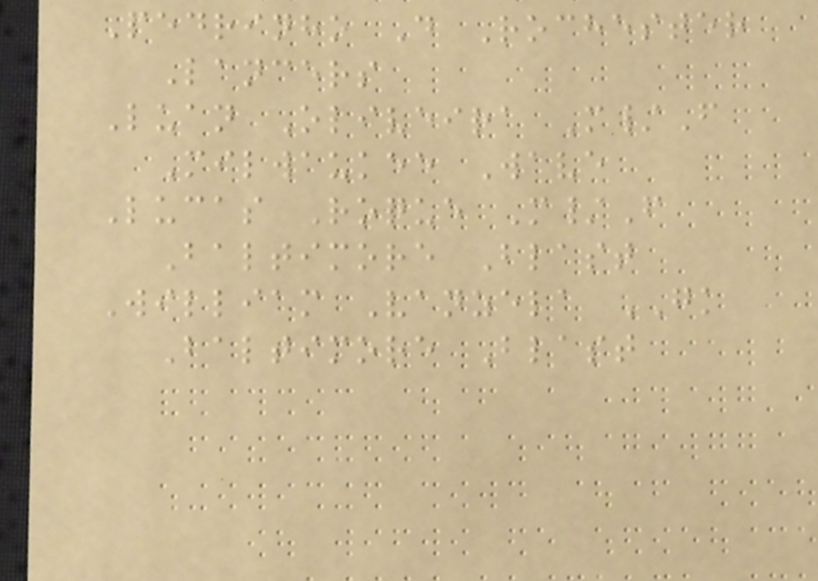Pedrinho D Rochester
Lancers
Luan Oliveira M/F
Milwaukee Wave
Lucas Roque M/F
Baltimore Blast
William Vanzela GK
Baltimore Blast
